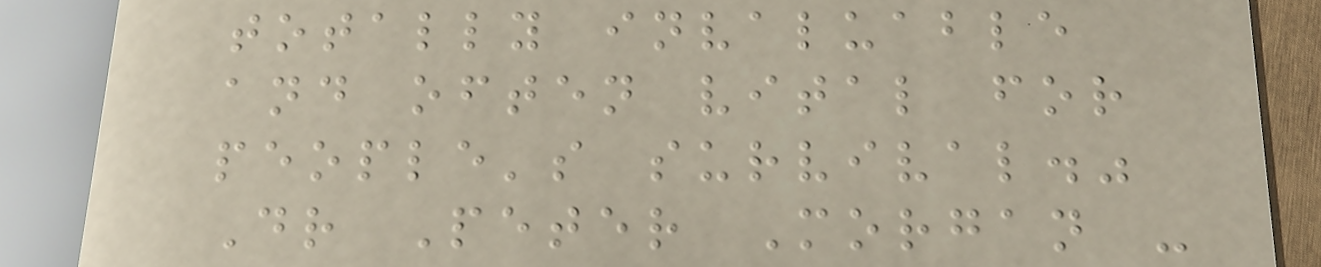totally invaluable
and often vital for
people's survival."
Dr Peter Morgan -
